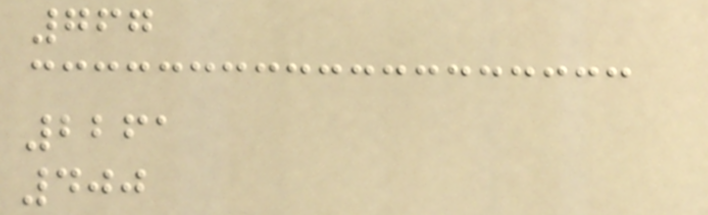767
2261
400
